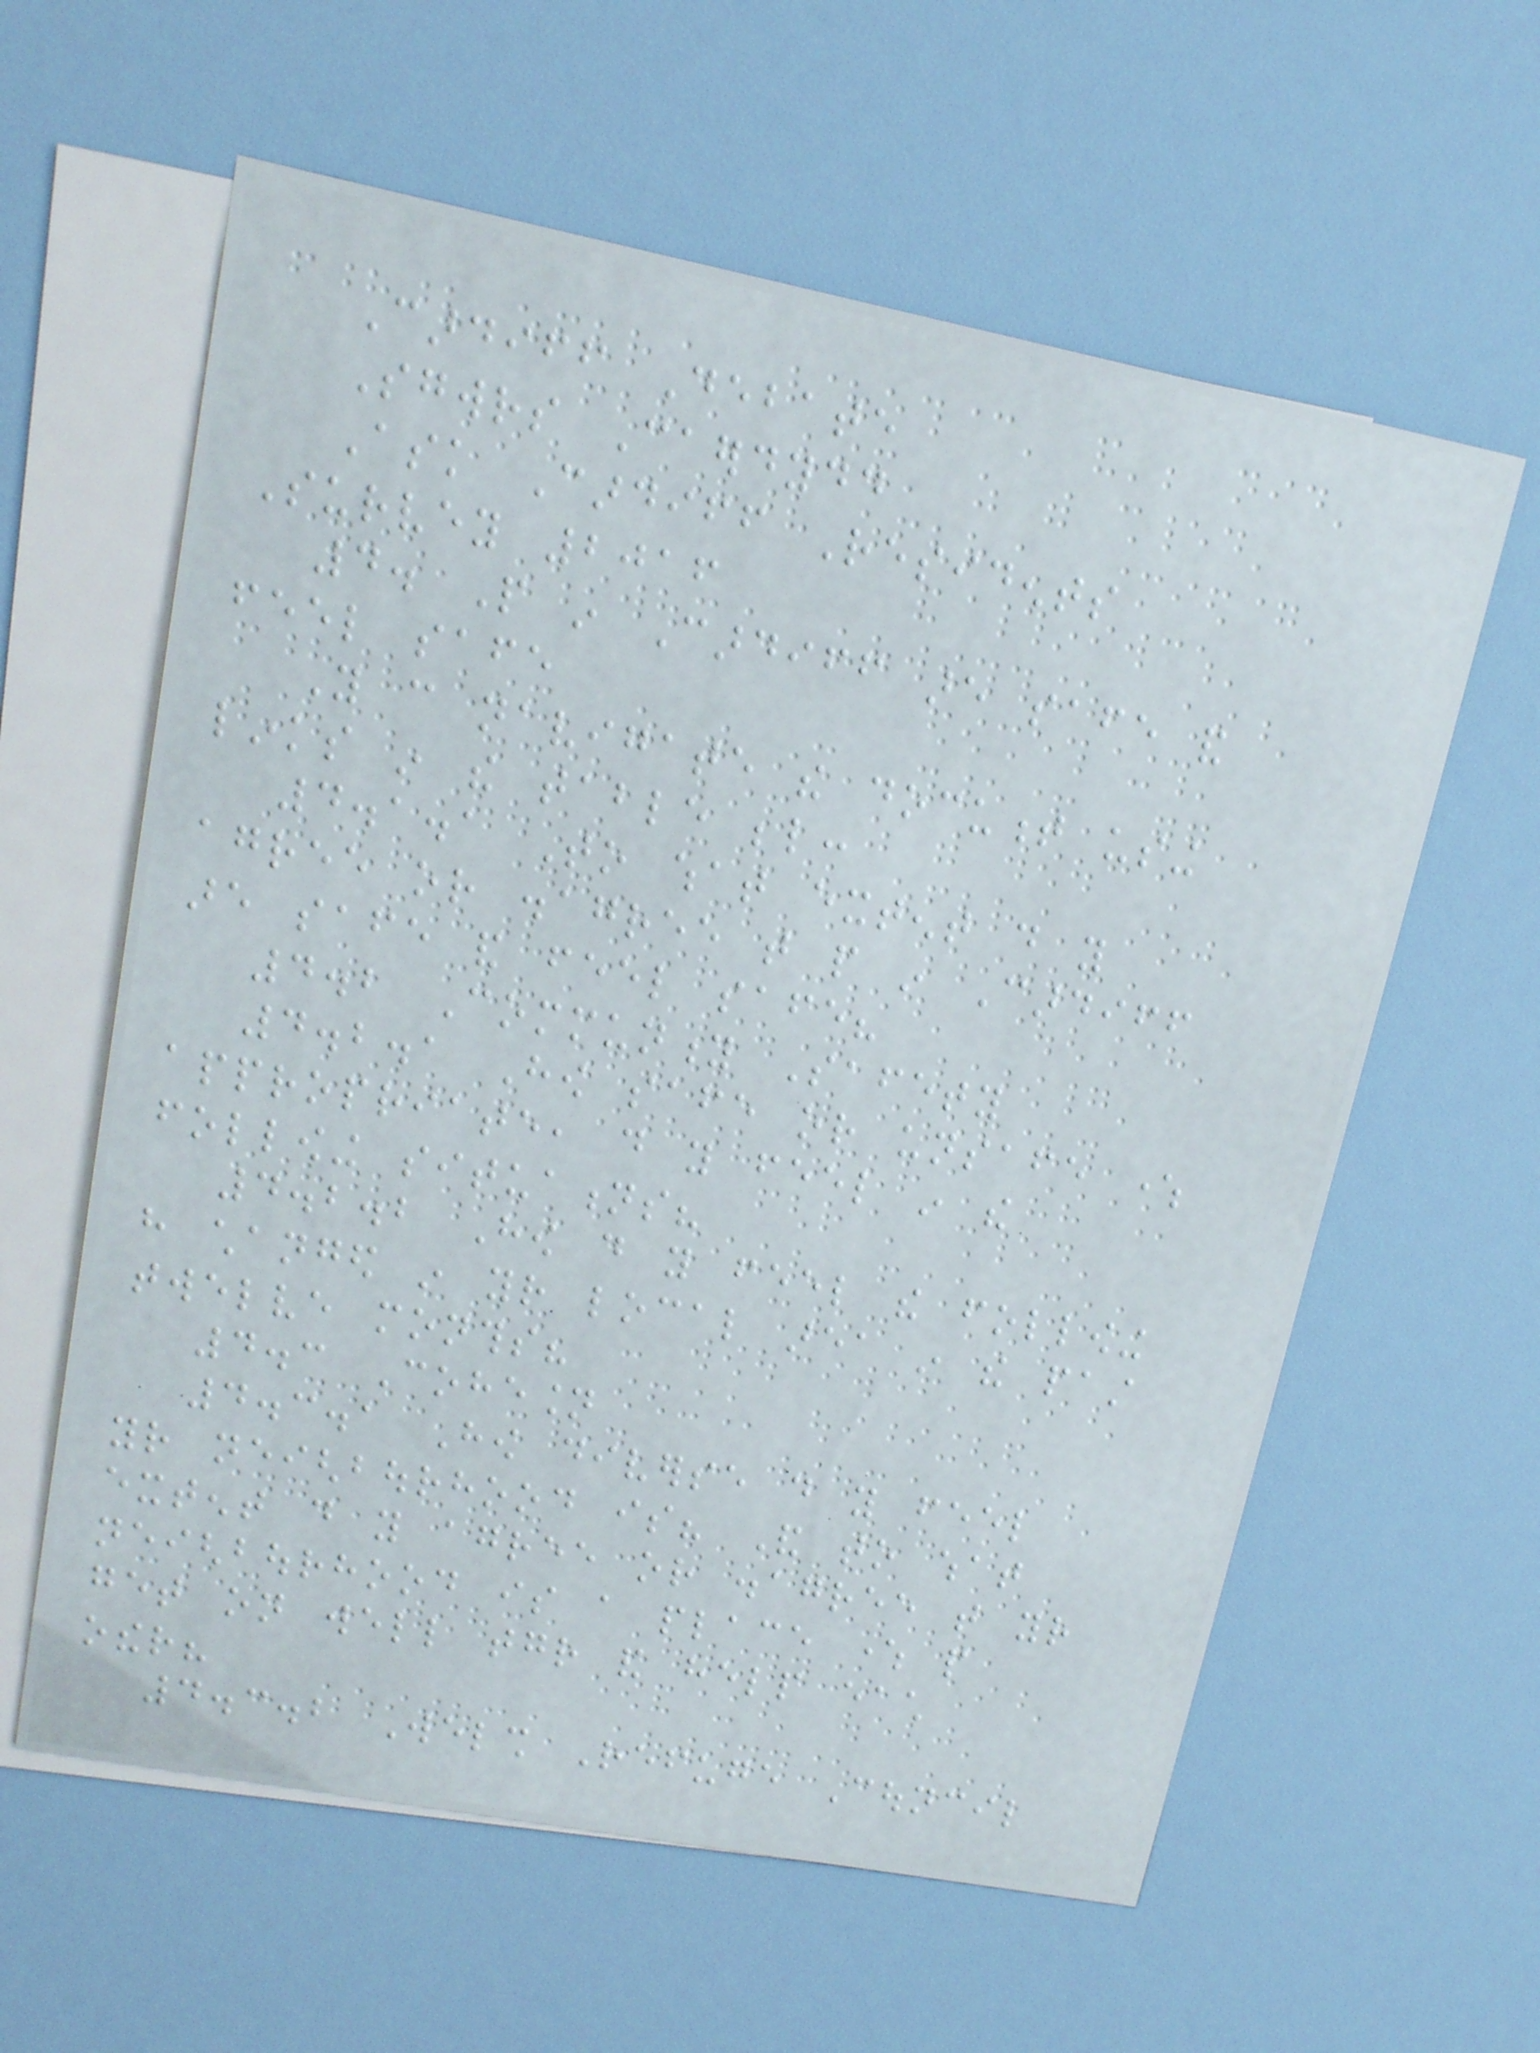Cardiff Debate
Sgwrs Caerdydd
Ask Cardiff Residents
Survey 2016
4. People in Cardiff are safe and
feel safe
You can navigate the document using
links in the table below:
4.1.1 To what extent do you
agree or disagree that people in Cardiff
are safe and feel safe?
4.2 Community Safety
4.2.1 How safe or unsafe where
appropriate, do you feel in the
following situations?
4.2.2 How do you feel the following
have changed in your local area in the past
twelve months?
4.3 Cohesion
4.3.1 How diverse do you feel
your neighbourhood is? And to what
extent do you agree or disagree that your
neighbourhood is a place where people
get on well together and help each
other?
4.3.2 Welsh Refuge Council
